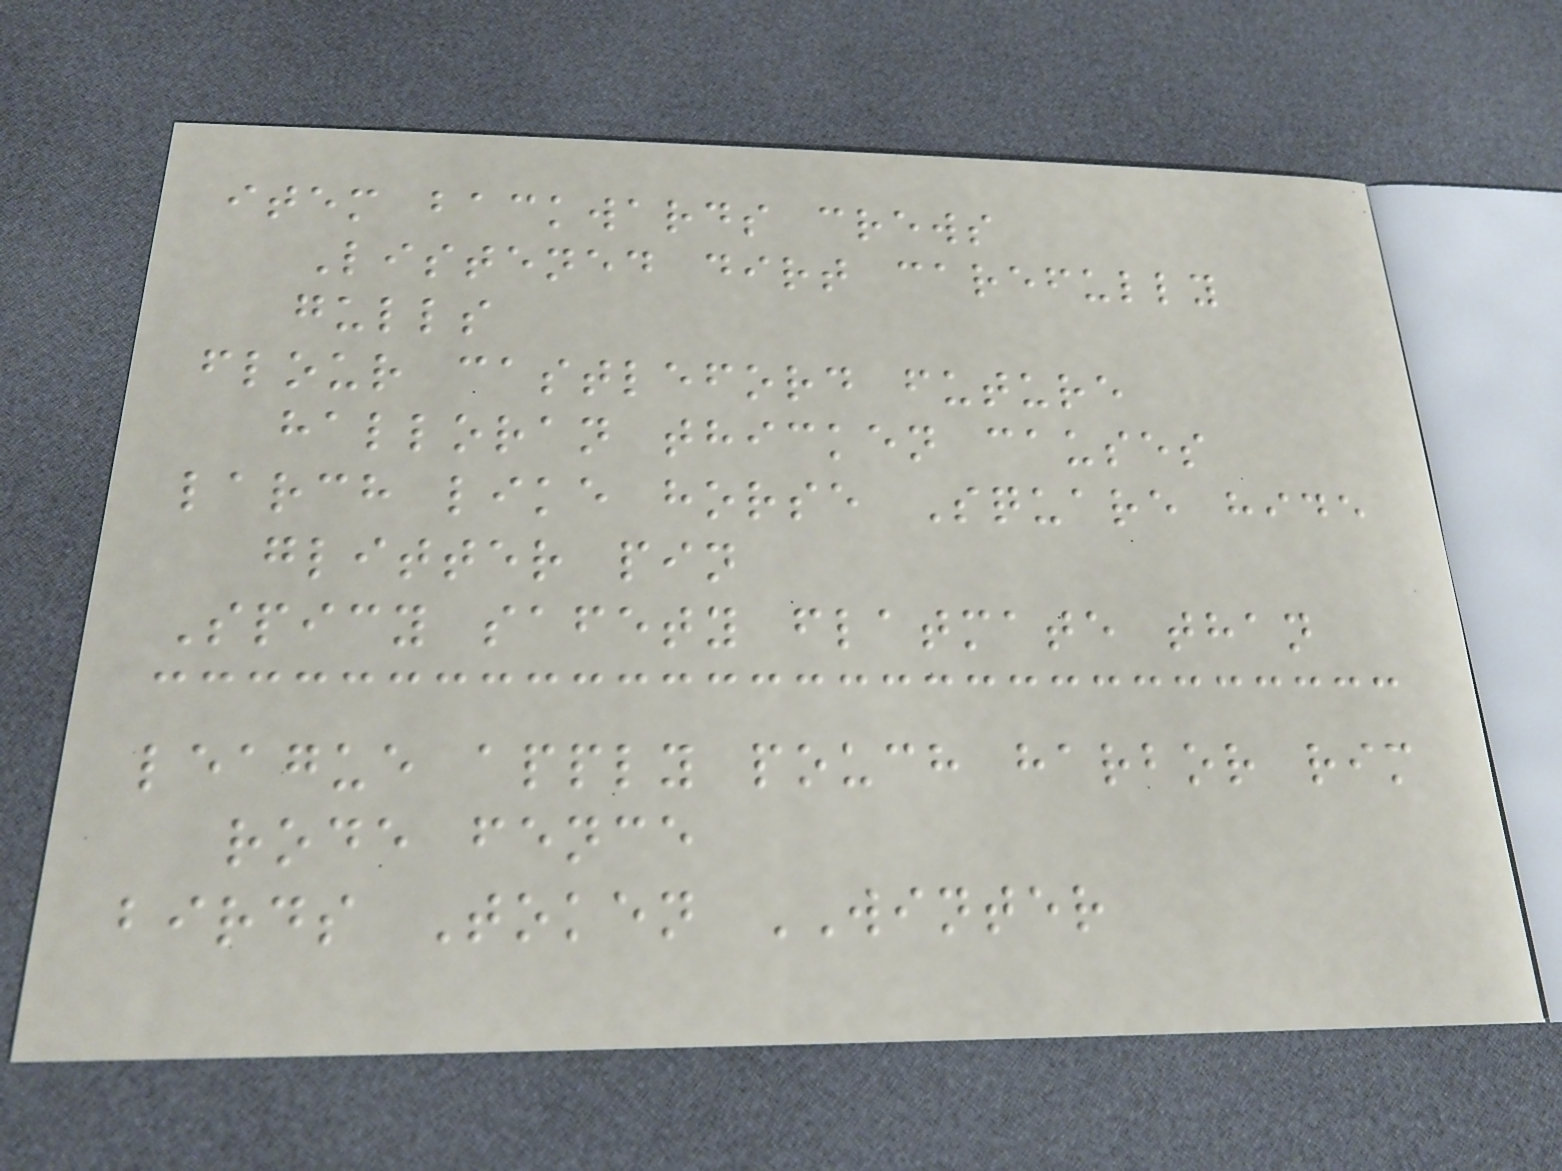item backwards crews
Listened dirt carefully
gulls
flour castleford future
halloran thicken causes
larch like horse Square hide
glitter pin
Spicy safety flatmate than
league apply pouch harbor rim
rode fence
birds Token WINTER
